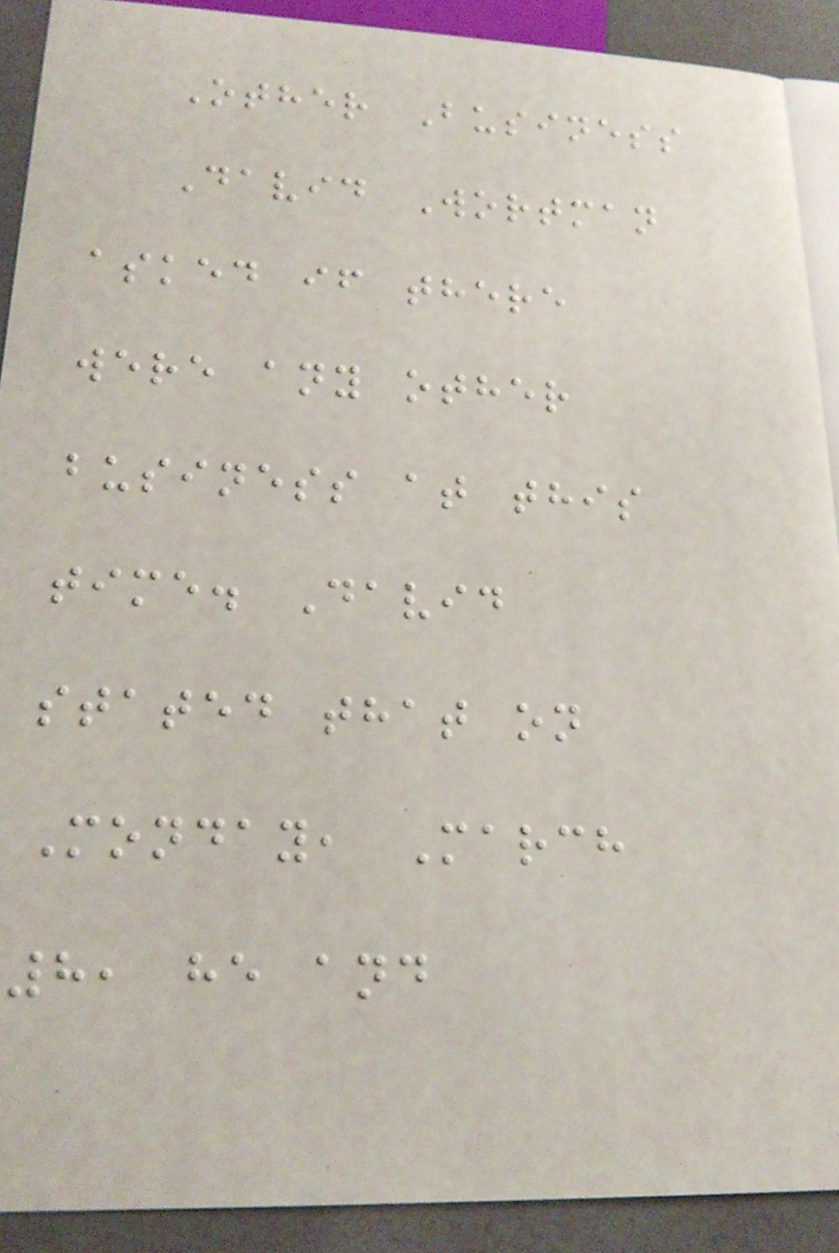Other Business
David Wortman
asked if there
were any other
business at this
time. David
stated that on
Monday, March
8, he and
